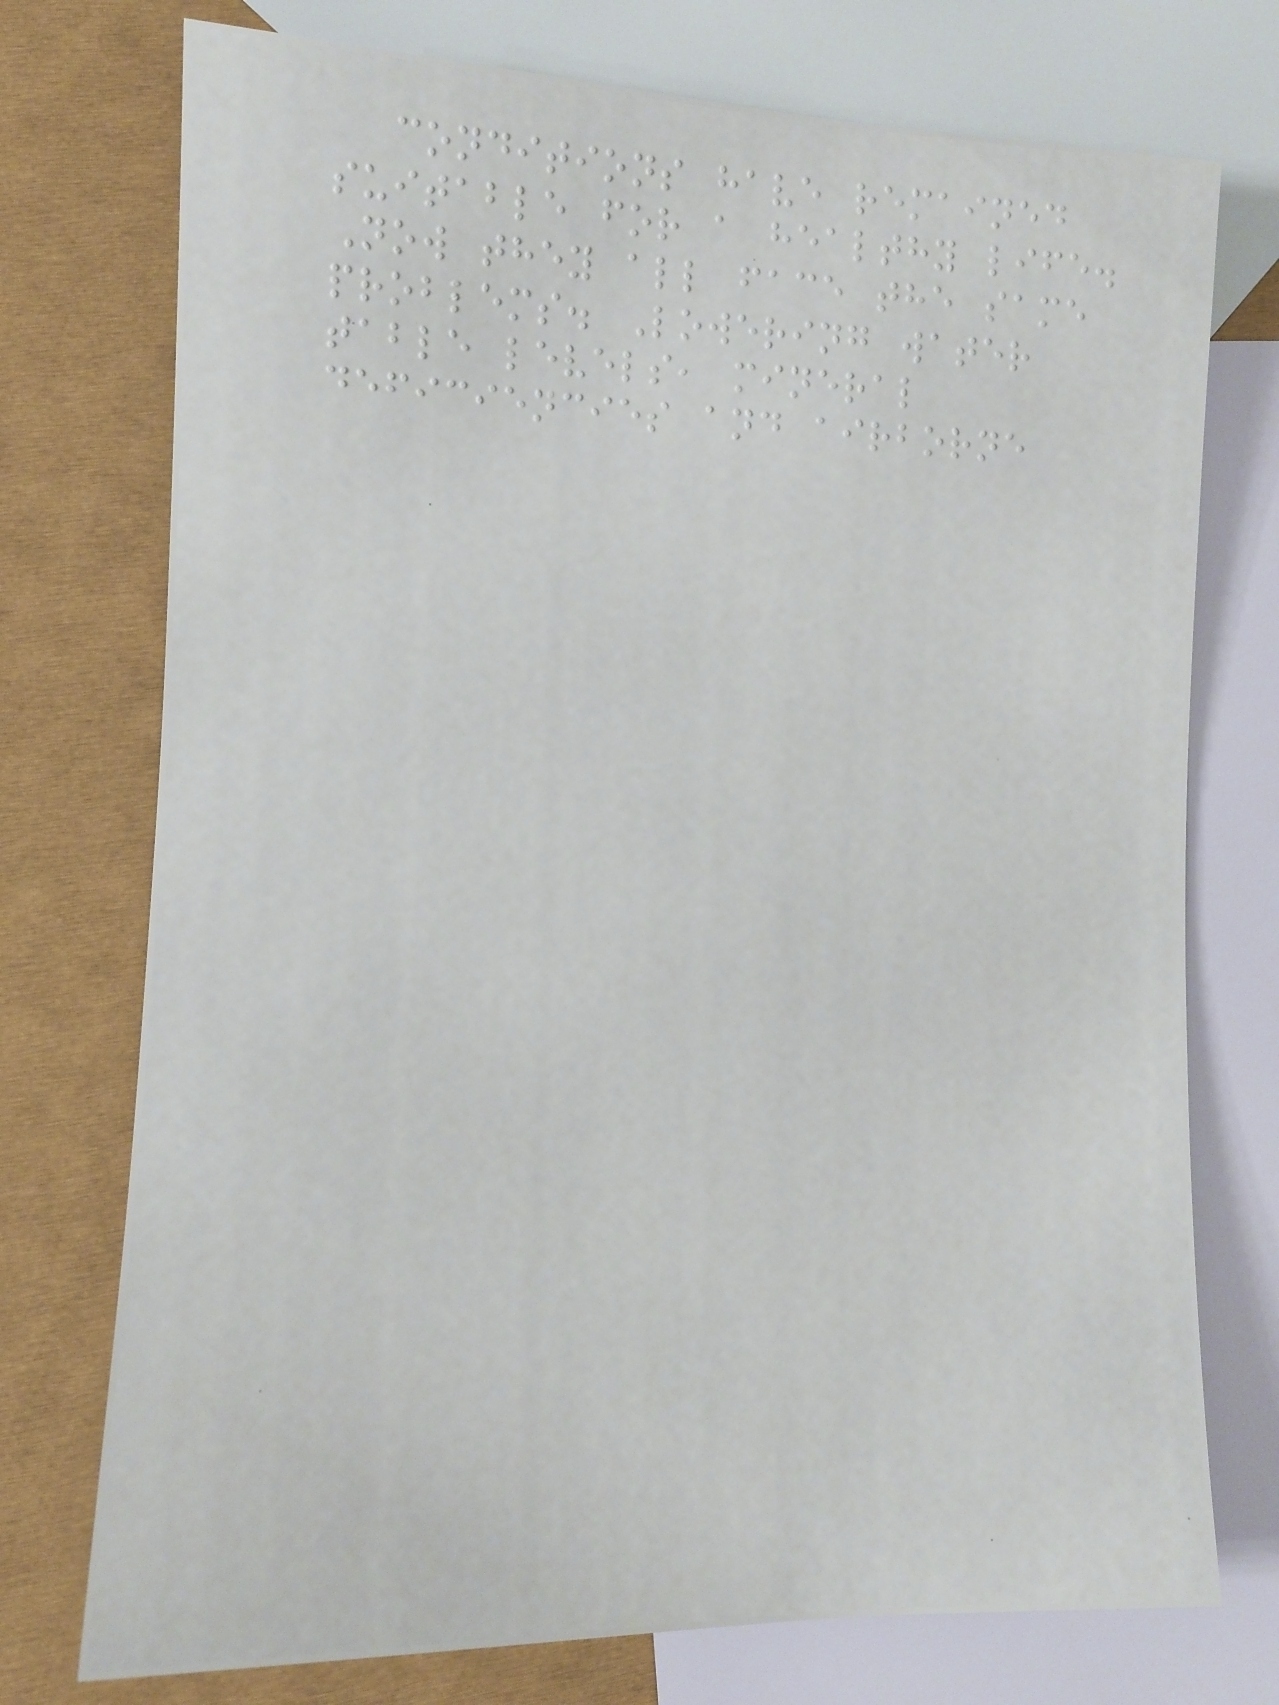conditions have remained
suitable for a healthy life.
Now they all face the same
problems. Lowering water
table levels, mineral
deficiencies and airborne
